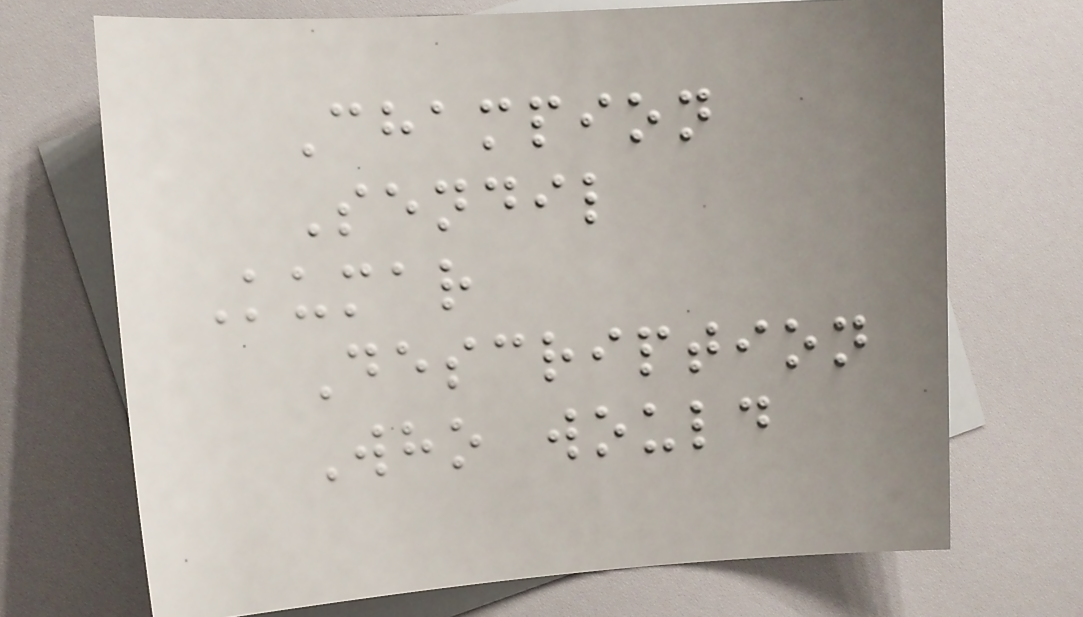Champion
Sendil
Kumar
Description
Who would
